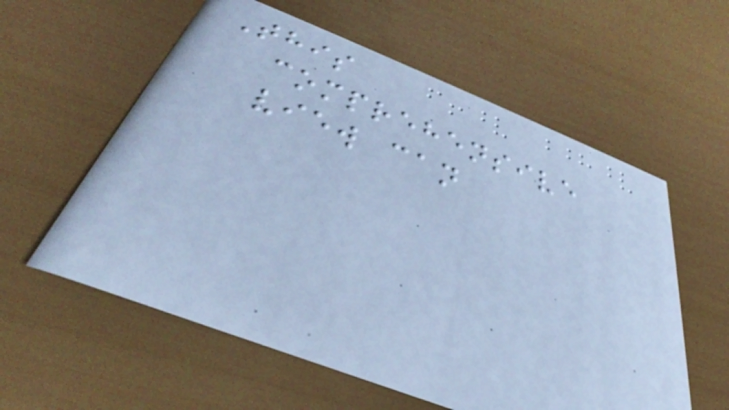This
comprehensive
view can
